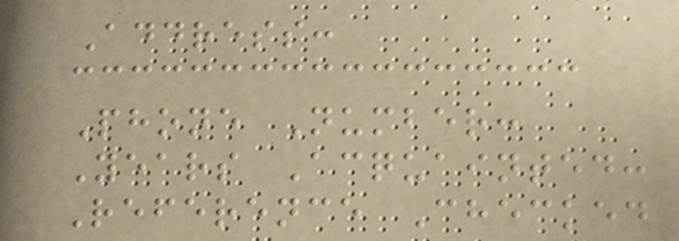Address:
Phone Number:
Years Acquainted:
Reference Checked
